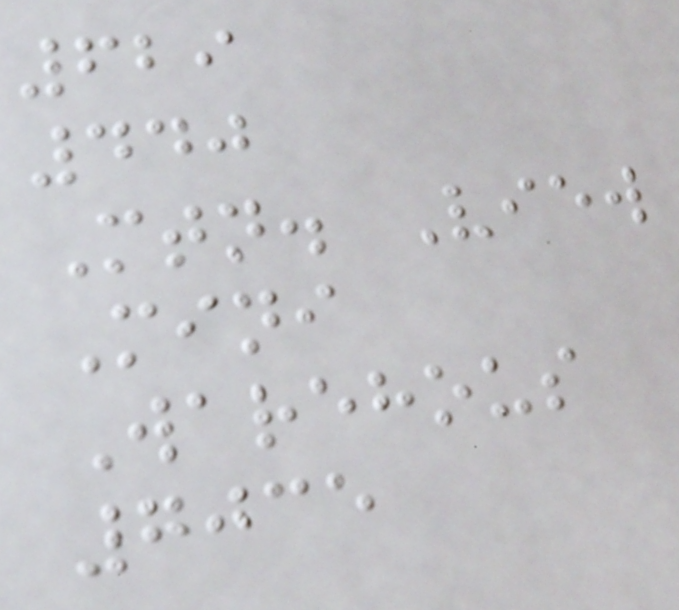629
440
Mtn. View
Mini
Warehous
7035
